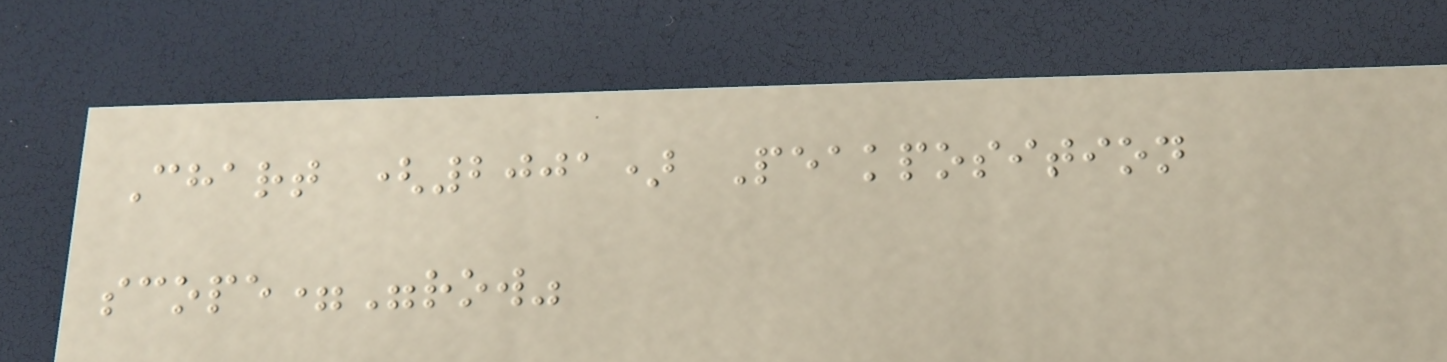Chart (2001) Peakposition
scope="row"
